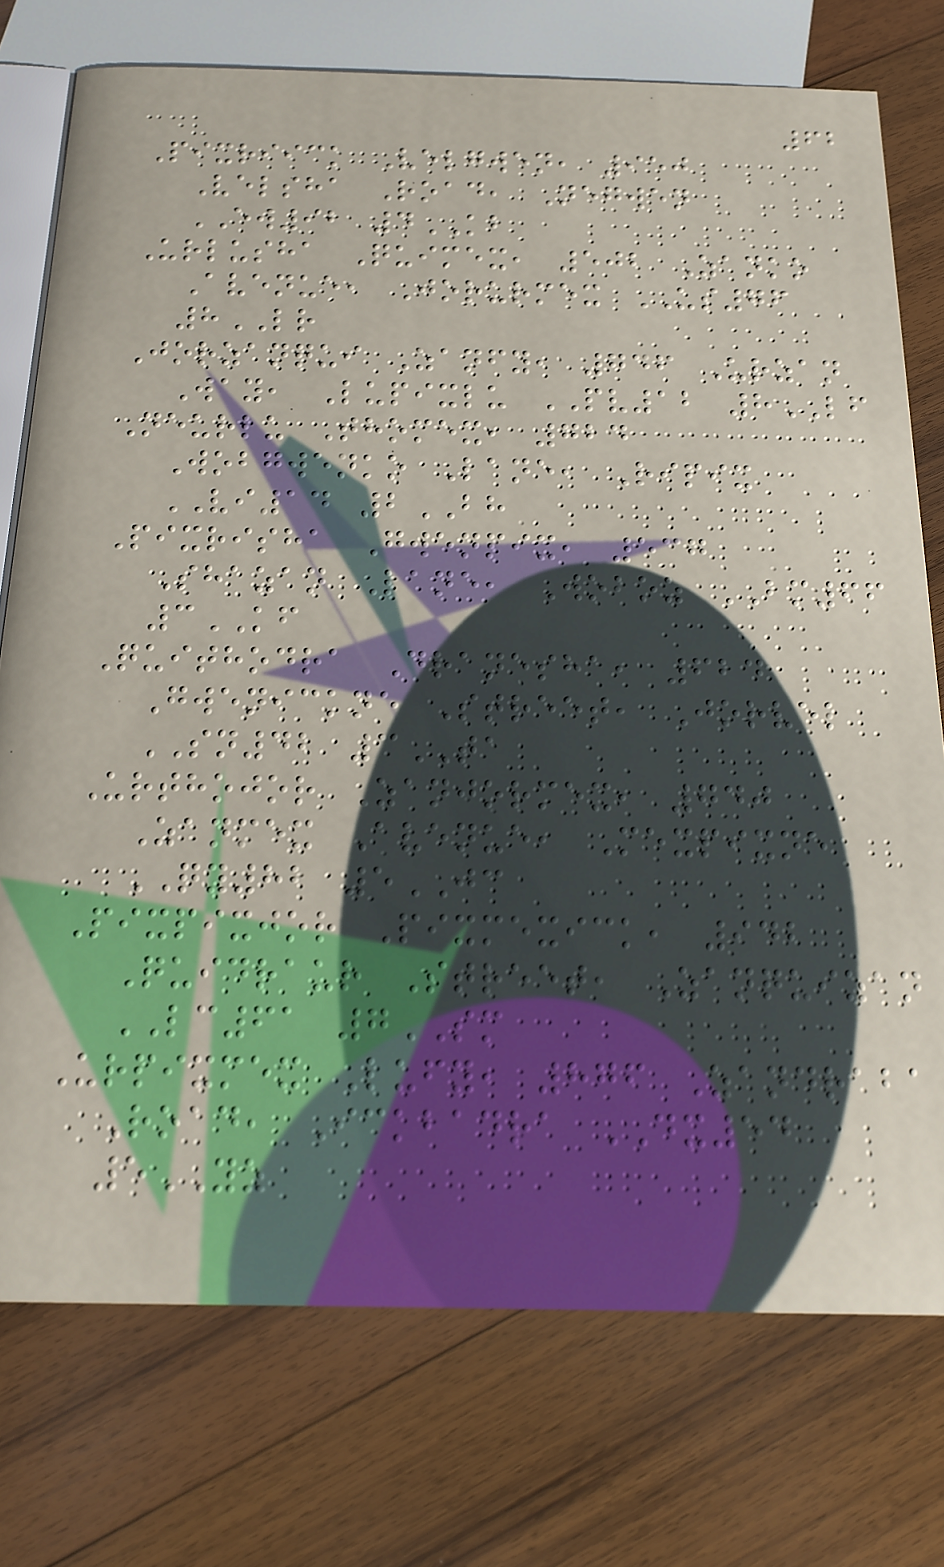62
Pixriick Velgwen, 950
Velsha Road, Negwen
EW92 4KB
Urlusha Quimex, 502 Zanko
Avenue, Jorurmex US76
8LR
Jorzanqui Zanfy, 746 Urzan
Way, Lupixlu PV12 8LF
Neurlu Thomex, 724
Wobgwenko Lane, Ripix
VI14 2BH
Pixrisha Gwenpix, 537
Shazan Lane, Woboz BM66
3KF
Quithodra Dranesha, 624
Gwenickne Street, Jorvel
SN42 3TA
Urthojor Zanjormex, 740
Zanmex Avenue, Mexpixne
QY82 5JC
Pixpixjor Pixmexick, 942
Quidraur Street, Zanquizan
LC61 7SM
Urpixmex Lufy, 876 Zandraba
Road, Ickbadra DX54
5YZ
